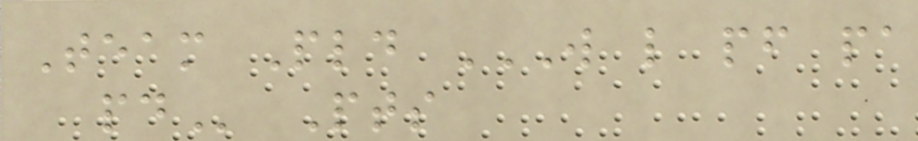Team Pld W L PF PA
PD Pts
